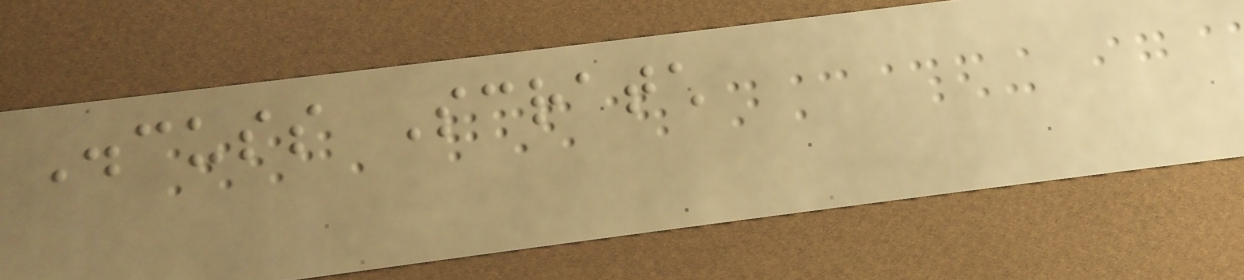Discuss Scratch
